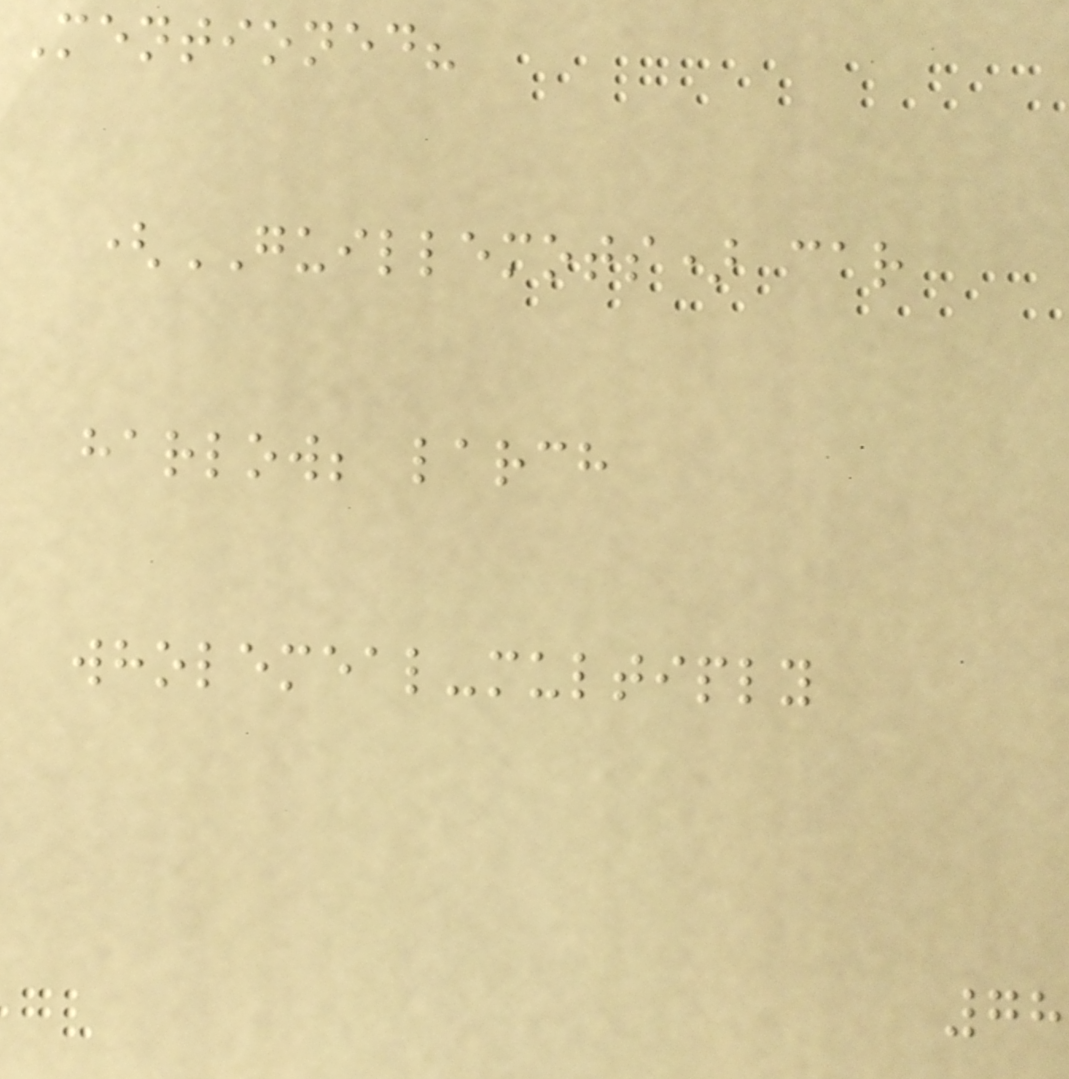Mentioned?
(GUILLEMOTS) car
harlow; larch
wholemeal-multiply
78
